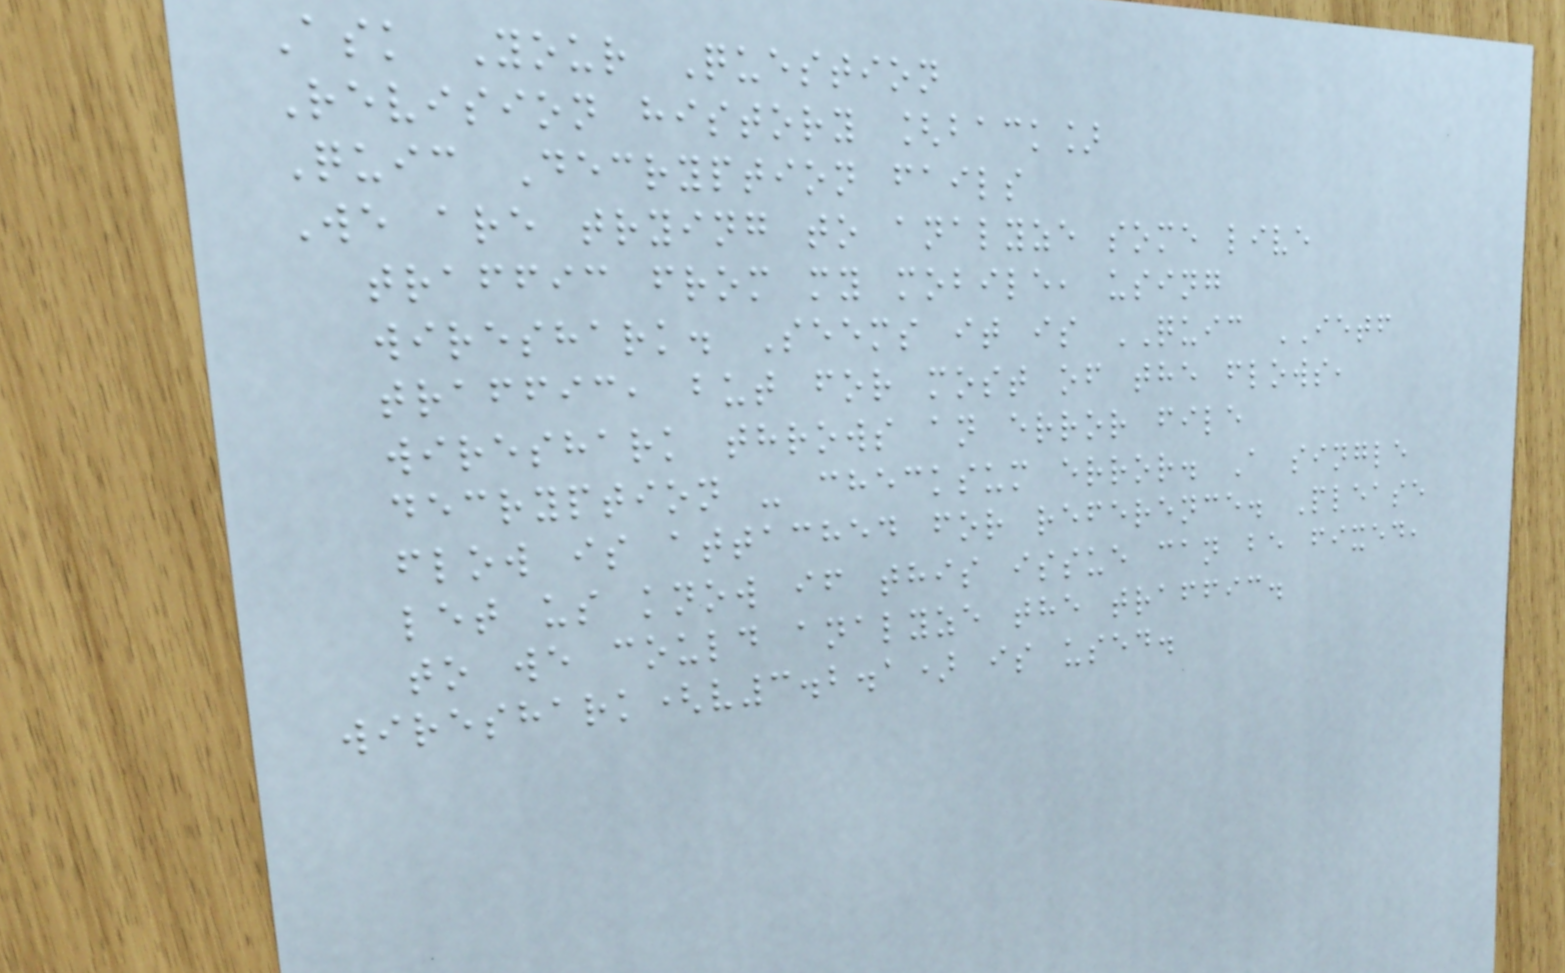Ask Your Question
Revision history [back]
Quic Decryption fails
We are trying to analyze some live
traffic from my mobile, using
wireshark. Seems it is QUIC IETF
traffic, but for most of the flows,
wireshark throws an error file
decryption - checksum error. A single
flow is attached for reference. Please
let us know if this issue can be fixed,
to we could analyze the traffic.
wireshark(v3.2.1) is used.
